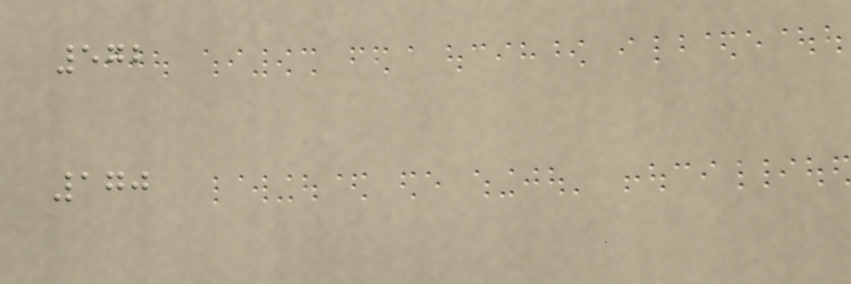572
170
